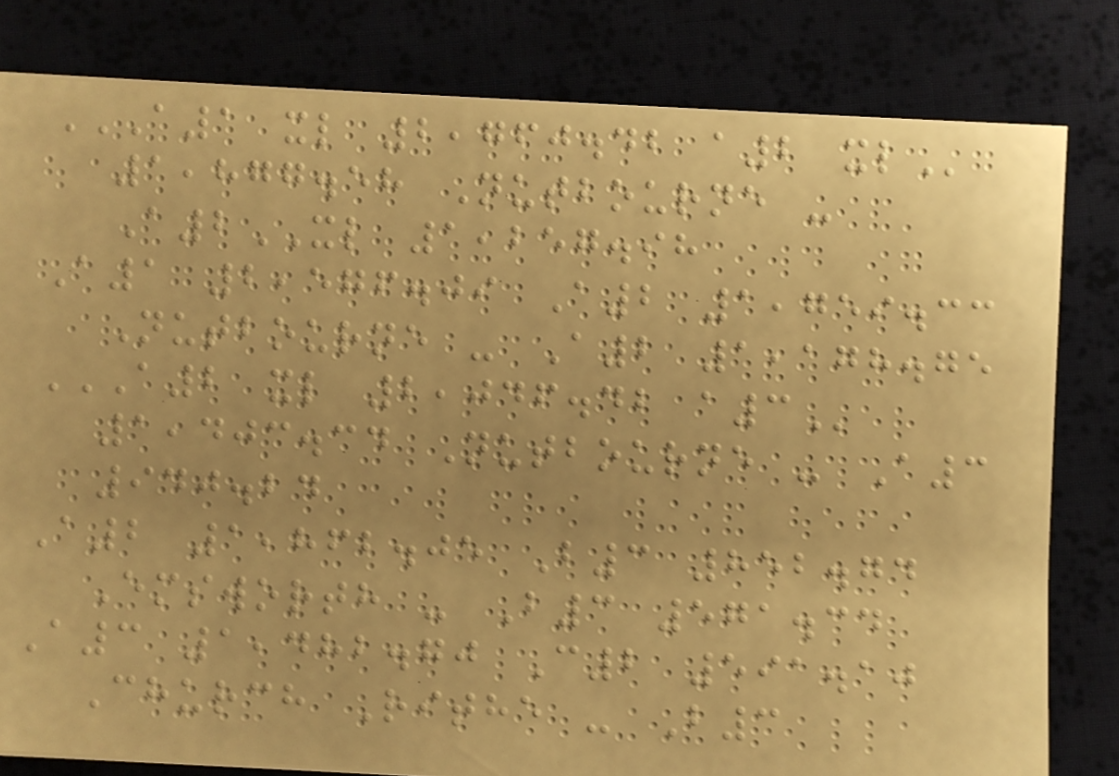A1 XL 2,760.42 A2 XL
1,877.58 Nutbourne -
A2XL 1,257.98
A1 2,576.09 A2 1,759.33
Nutbourne - A2 1,178.75
A2 XL 2,046.42 A3
1,403.34 Nutbourne - A3
940.24
A2 1,862.05 B3 852.74
Emsworth - B3 571.34
A3 1,482.70 C2 591.10
Church Rithe - B3
